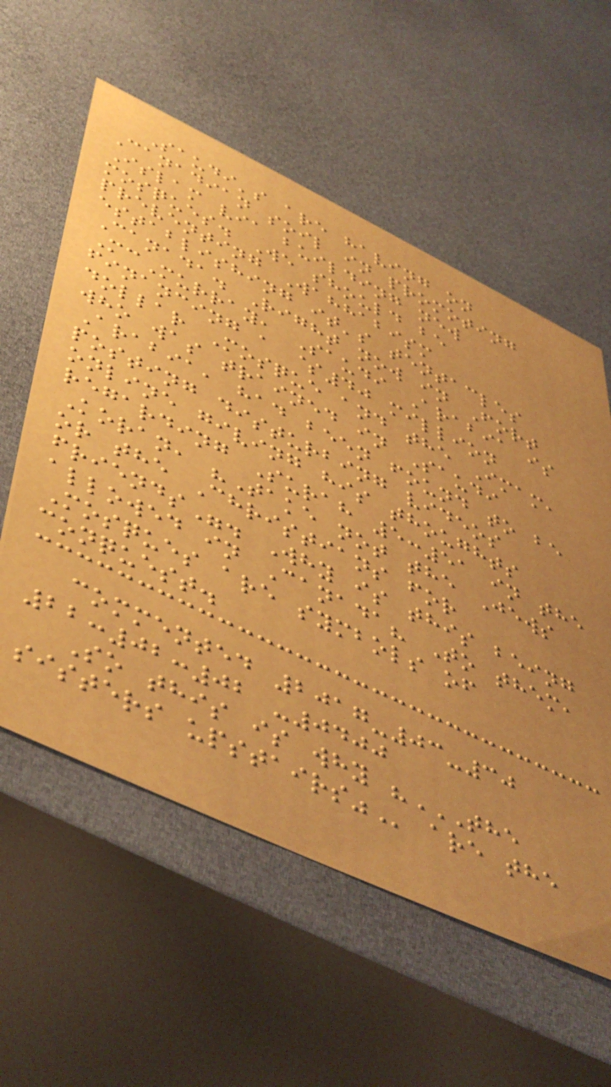Saudi's are having on
Canadian soil in promoting
Islam via building new
mosques. We should be
preventing Wahhabism
establishing it's tentacles
Canada. Right now in Fort
McMurray, Saudi Arabia is
financing a $40 million
dollar Mosque and the Imam,
who was trained in Saudi
Arabia, had been found to be
posting disturbing videos
online giving his thoughts
regarding Surah 5:51 in the
Koran, "Take not the Jews
or the Christians for
friends". Why is this being
allowed in Canada? To them,
Mosques are symbols of
conquest.
commented 2017-03-30
22:02:02 -0400
So this is why "THE
SISTERS UPSTAIRS" are the
